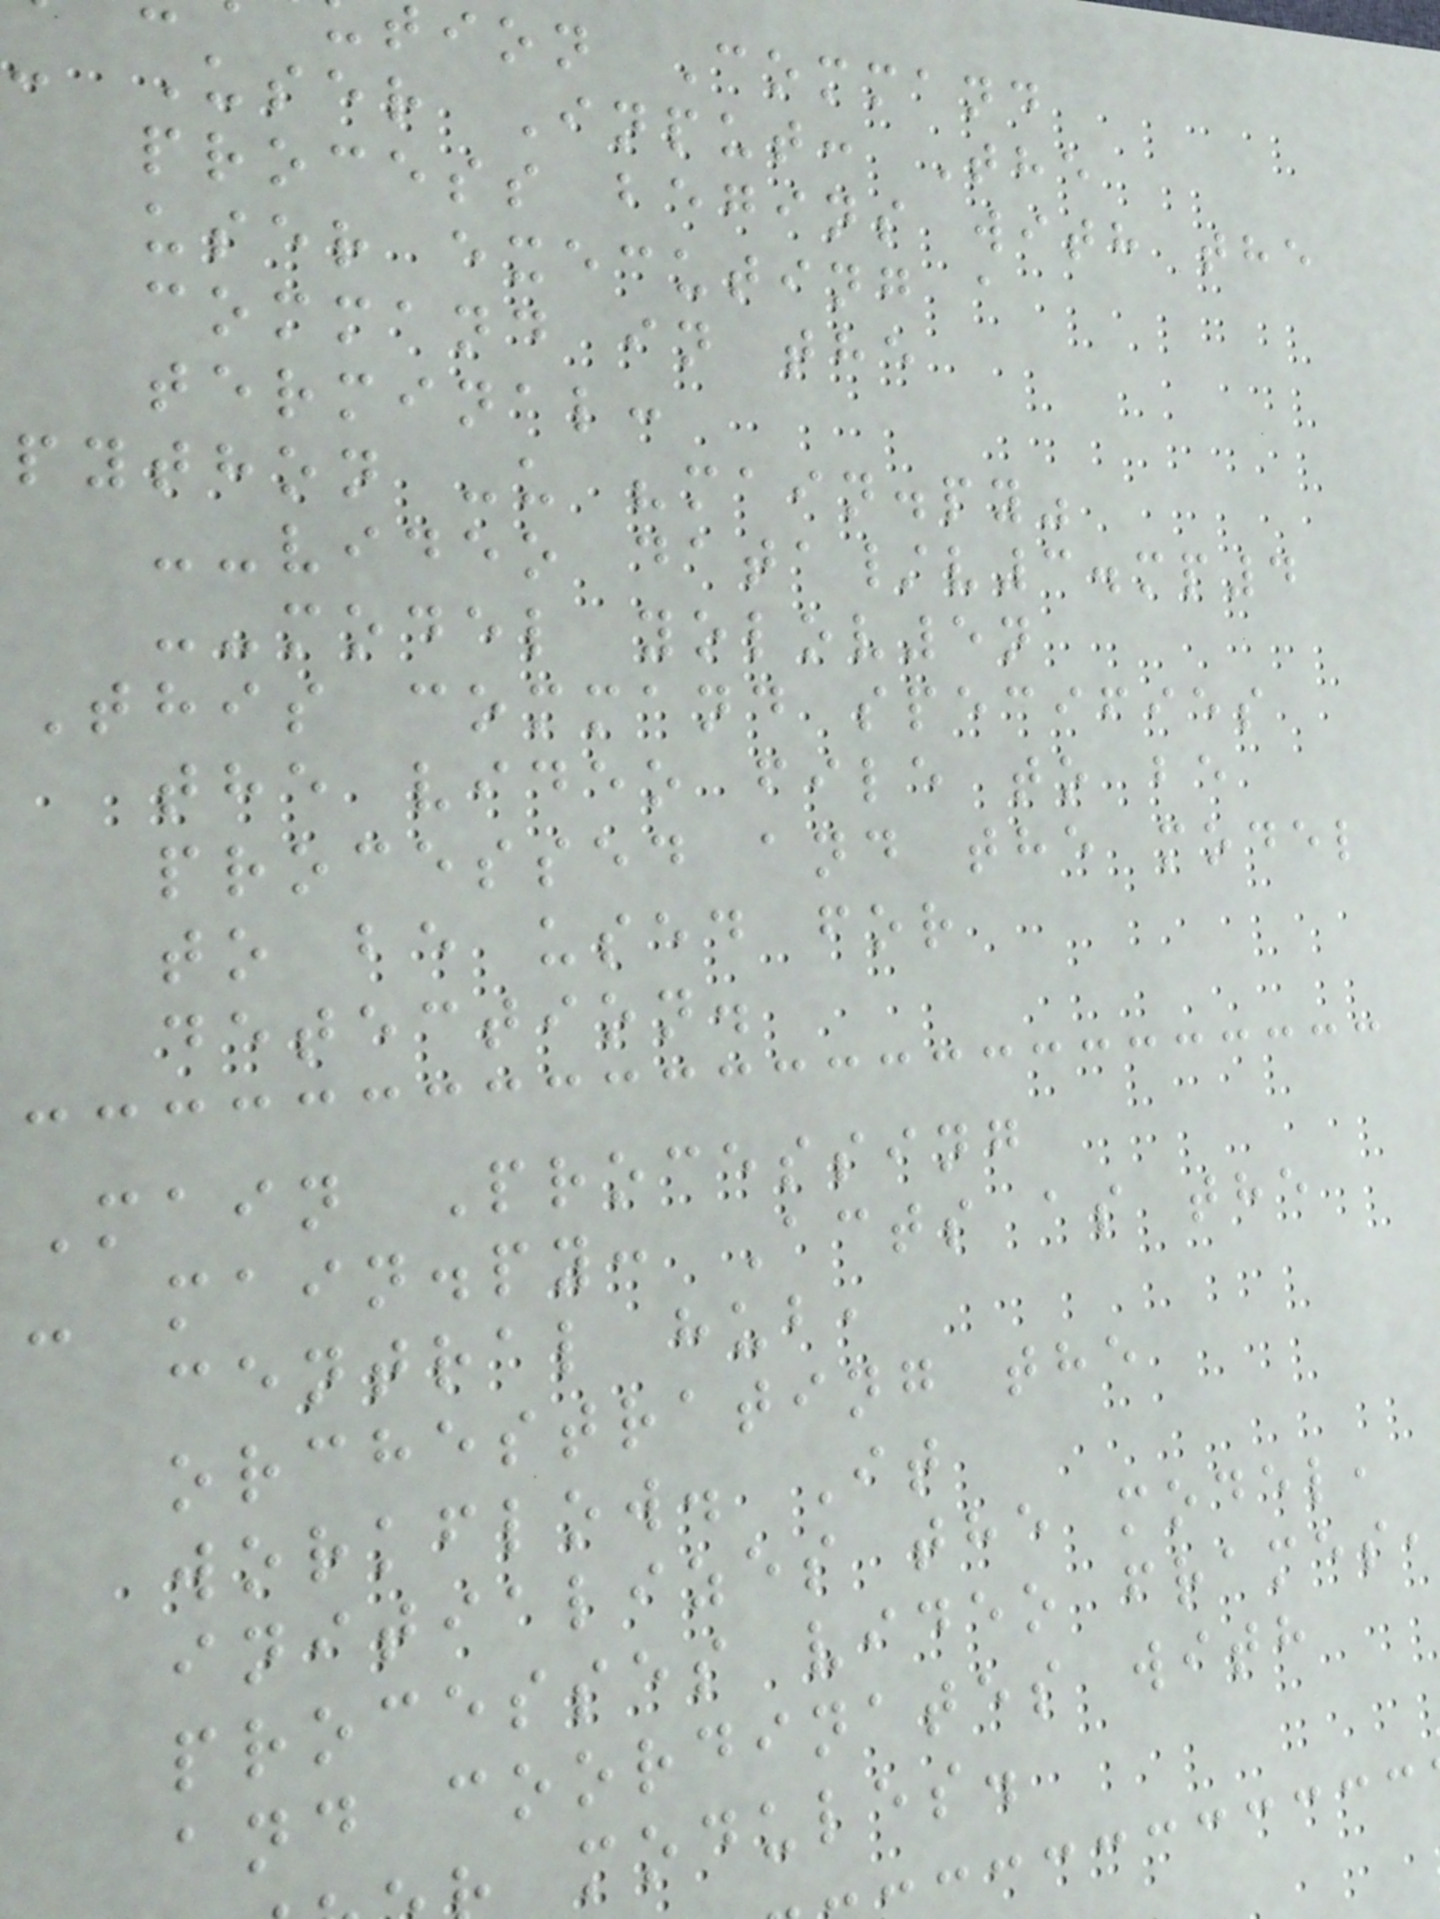ion Command
- User Input: The
process begins with the
user executing a
command in the
terminal:
python -u "main.py"
--video data/v3.mp4
--model yolov5n
This command specifies
the video file to be
processed and the model
to be used for
detection.
Main Processing
- main.py: Acts as the
central hub,
orchestrating the
workflow. It
initializes the model,
processes video frames,
and coordinates with
modules.
